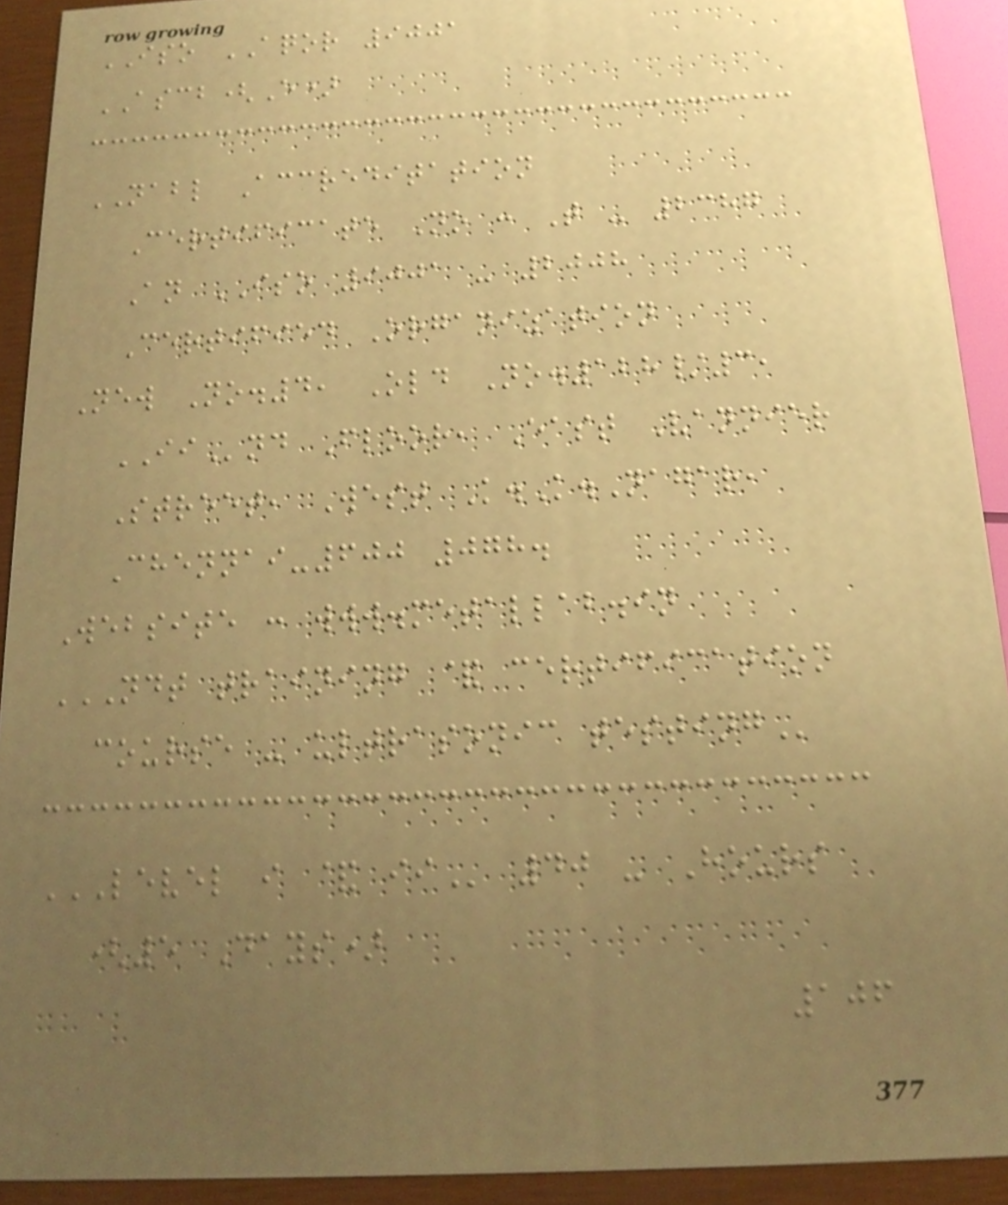ISO AQOR 9001
ASCB(E)
NABL Accreditation
Certificate No : T - 2387
An ISO 9001 - 2008
Certified Organization
New No.4, Old No.128/3,
IInd Floor, East Vannier
Street, West K.K.Nagar,
Chennai-600 078.
Website : www.metallab.in
NDT TRAINING & CERTIFICATION
COURSE - ULTRASONIC TESTING
LEVEL I & II 40 - Hours
(5 Days)
106
